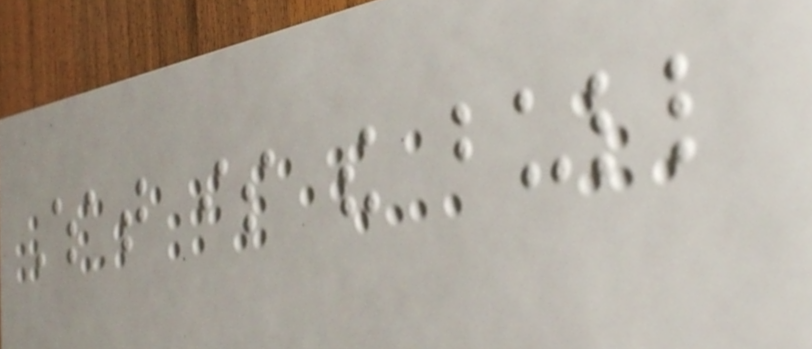What is the bull
